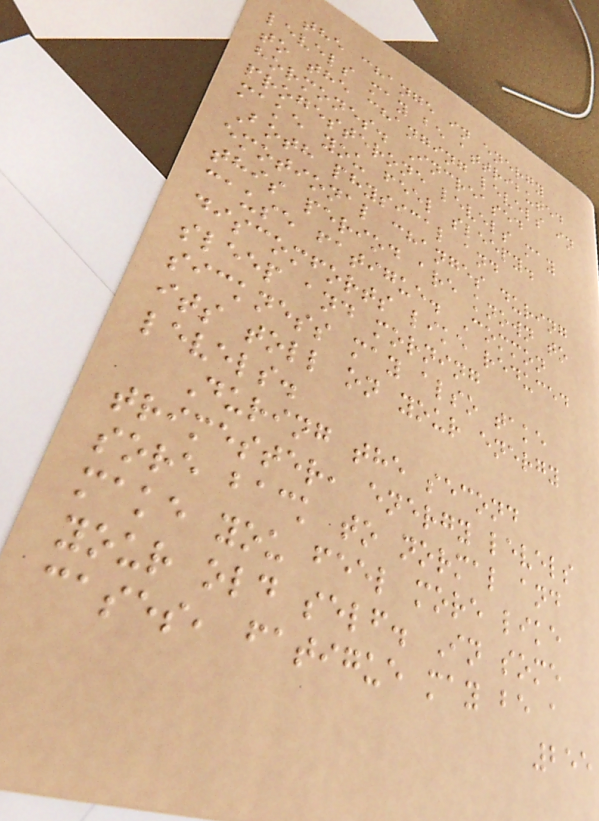the change in energy
levels may be attributed
to the changing levels in
hormones. Increased
progesterone levels may
make you feel sleepy.
Both physical and
emotional changes during
this period are known to
cause fatigue. Common
discomforts like reduced
sleep and morning
sickness may also take
its toll on your energy
levels.
During the second
trimester, energy levels
sore back to normal and
make you feel more like
your old self. In some
cases, fatigue may be a
255
